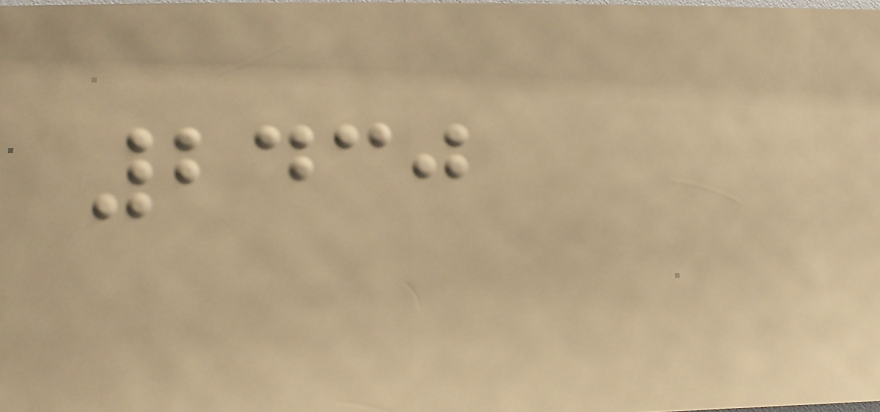2430
